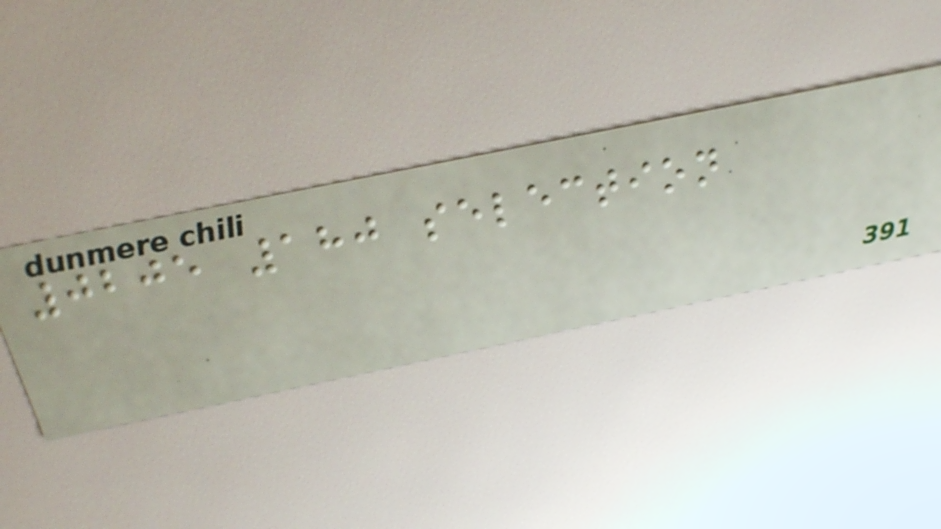0205 180 selection
